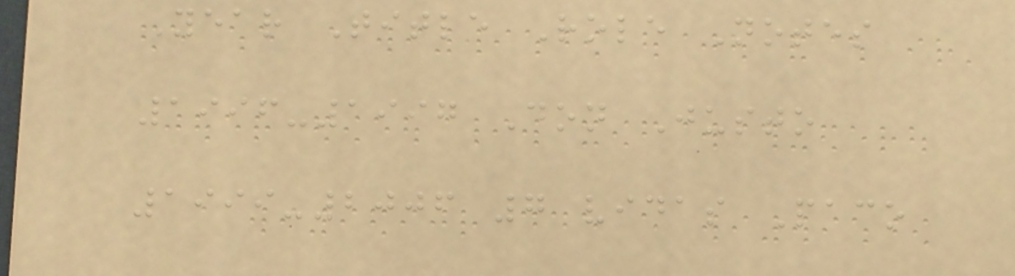Year Title Role Notes
1996-1997 Don Justo
1999-2006 7 vidas Paco
